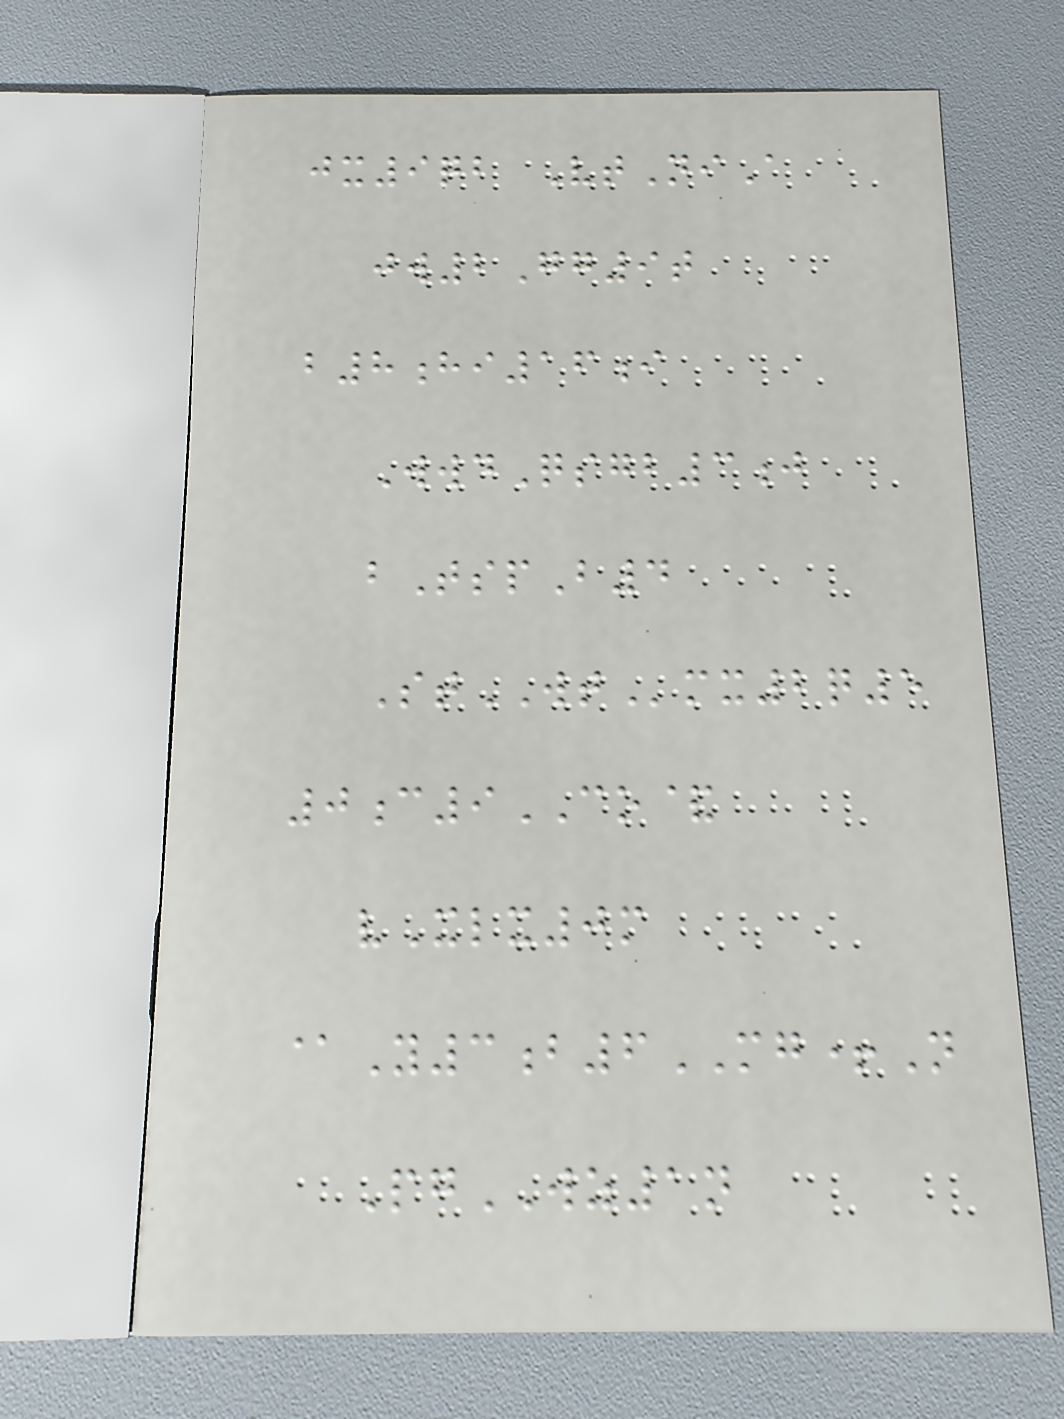jx9qb VtNiA
jw2Gg9t
b8hi16i
WwdQsgb3j
bTspB4
StWTmx2q5
0c9CO&
vXlx0m
@Y3b6MG+N
PgWZ1n
